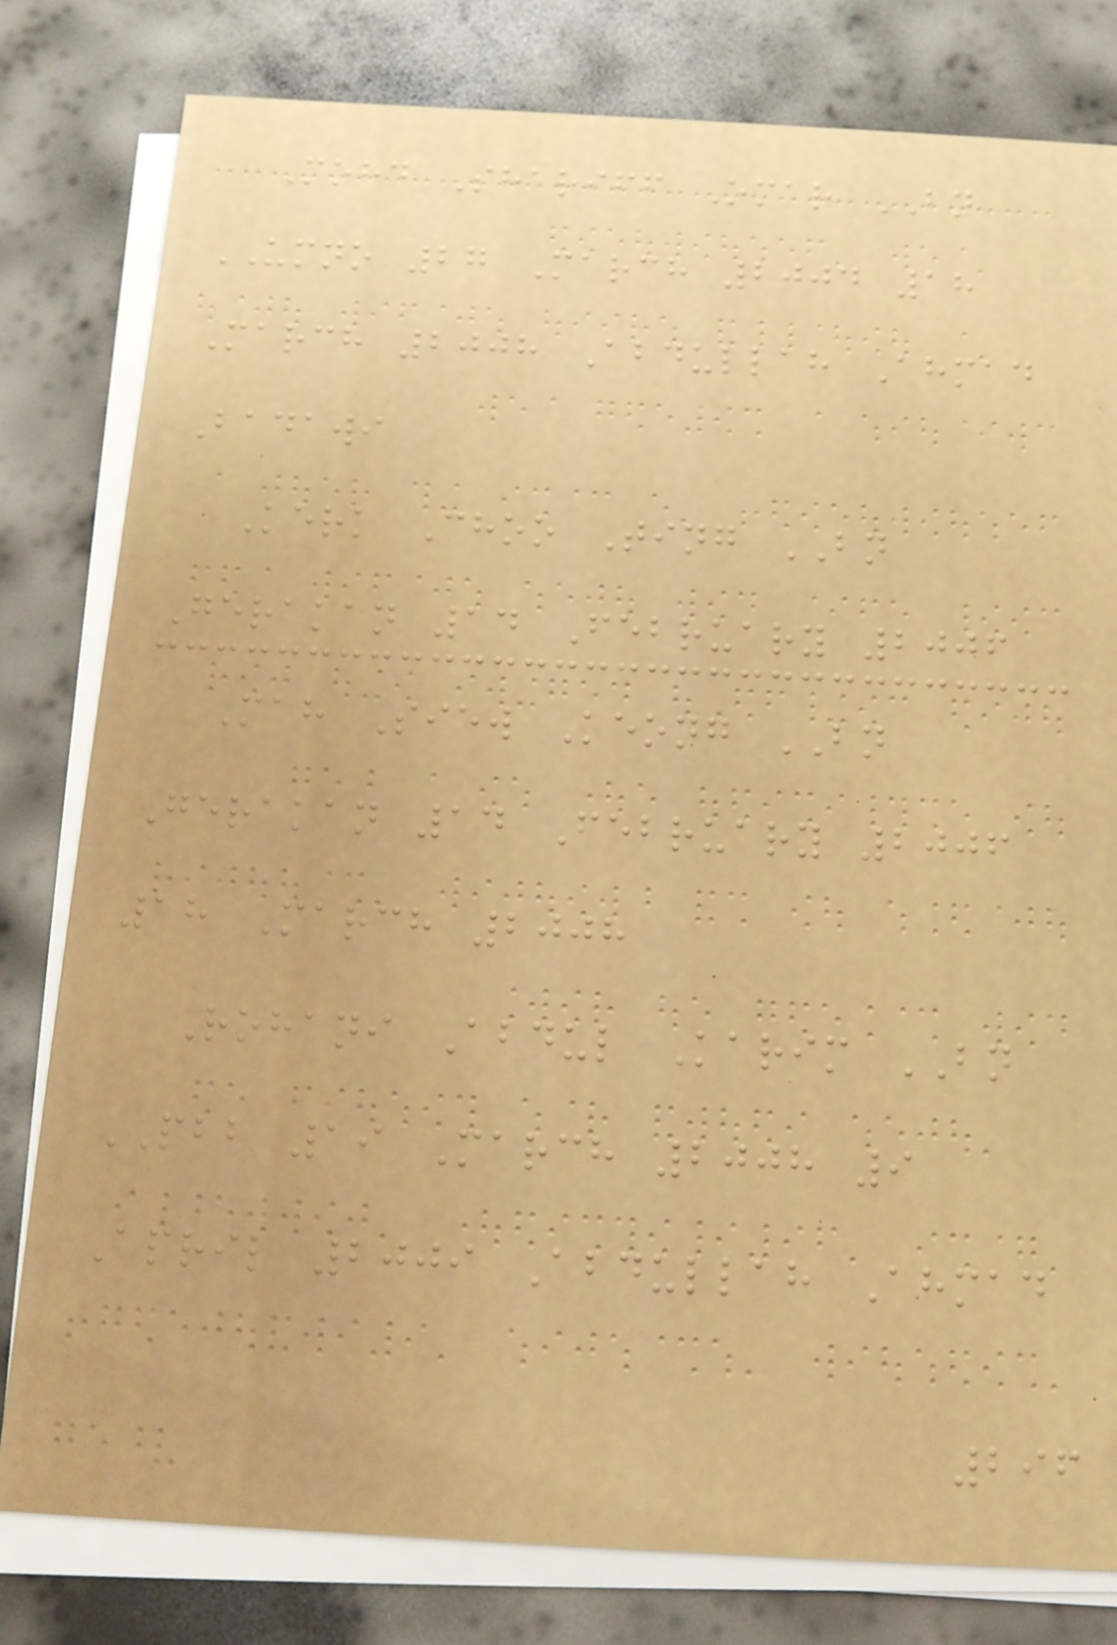Mohd Shariff Omar BN
UMNO 27 March 2004 18
March 2008 Abdullah Ahmad
Badawi
Kerk Choo Ting BN
Gerakan 14 February 2006
Mah Siew Keong BN
Gerakan 14 February 2006
18 March 2008
Rohani Abdul Karim BN
PBB 19 March 2008 9
April 2009 Abdullah Ahmad
296
